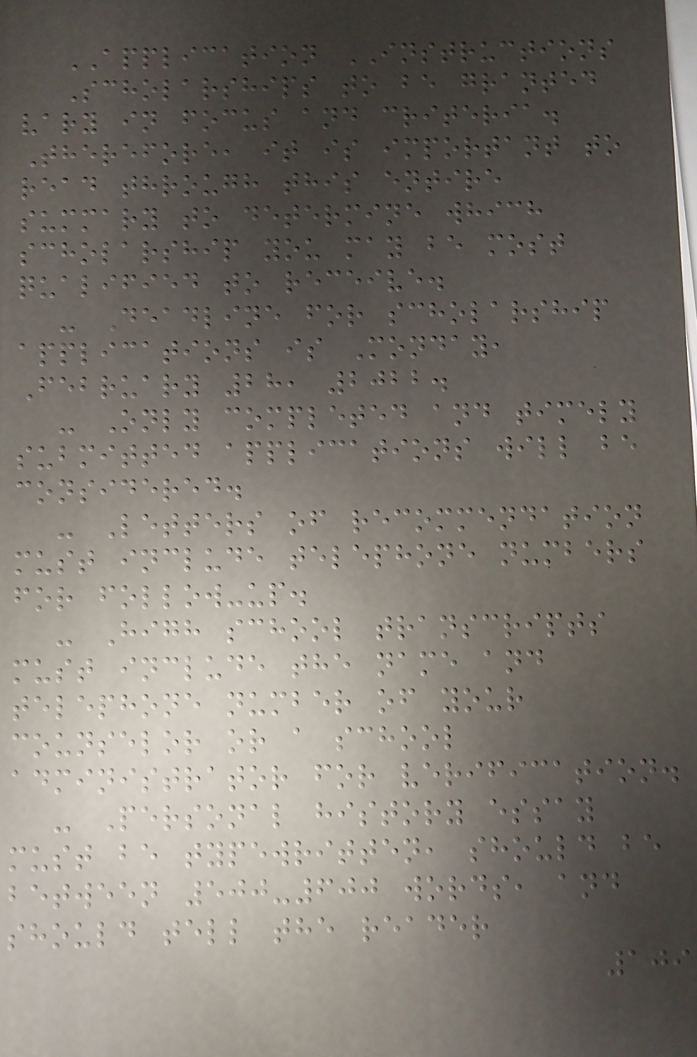APPLICATION INSTRUCTIONS
Scholarships to be granted
vary in focus and criteria.
Therefore, it is important to
read through this entire
summary to determine which
scholarship you may be most
qualified to receive.
- Deadline for scholarship
applications is Monday,
February 28, 2022.
- Only completed and timely
submitted applications will be
considered.
- Letters of recommendation
must include telephone numbers
for follow-up.
- High school transcripts
must include the name and
telephone number of your
counselor or a school
administrator for verification.
- Personal history essay
must be typewritten, should be
between 500-600 words, and
should tell the reader
109
